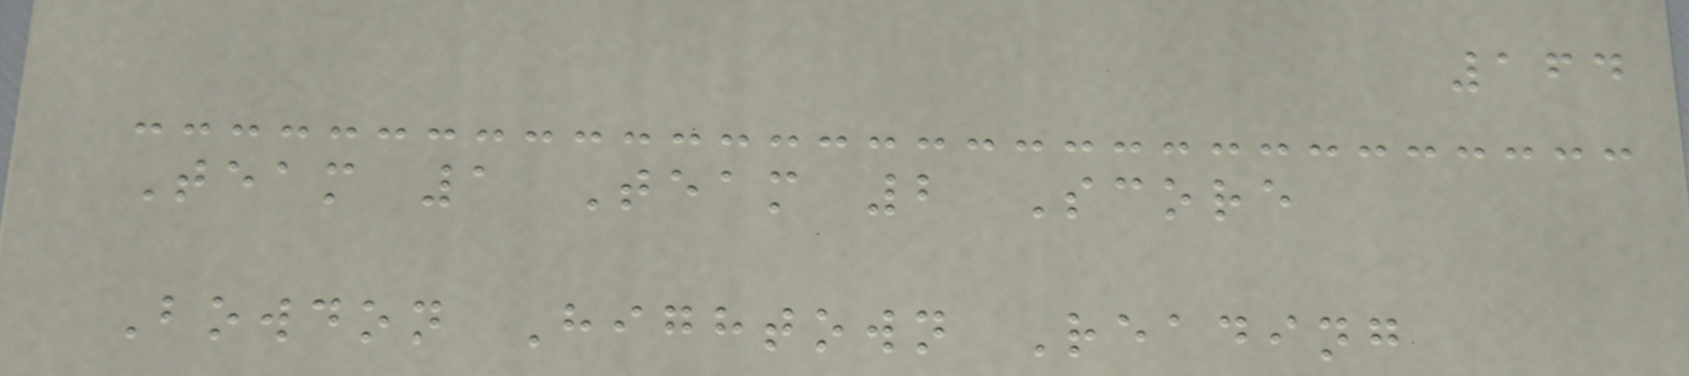164
Team 1 Team 2 Score
Bowdon Hightown Reading
